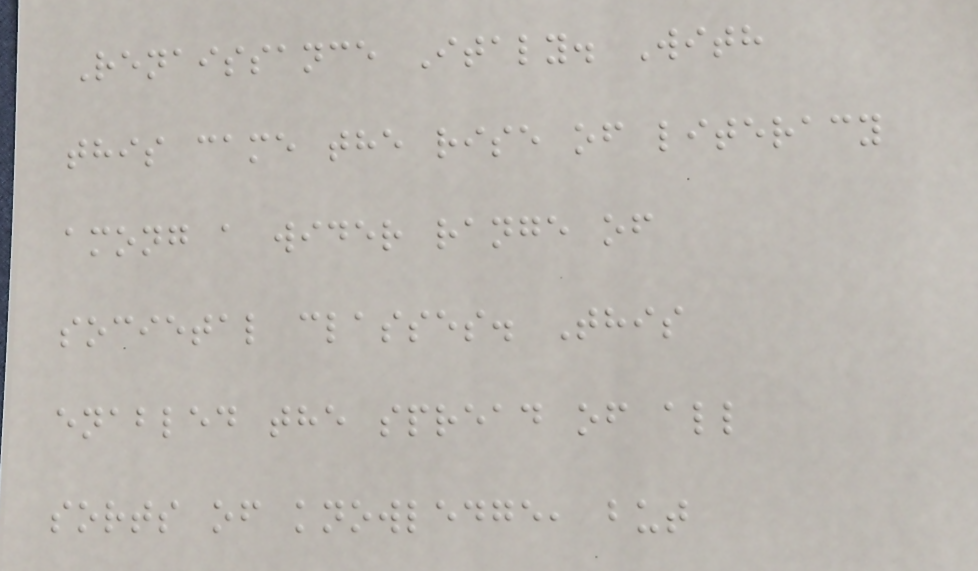Renaissance Italy. With
this came the rise of literacy
among a wider range of
societal classes. This
enabled the spread of all
sorts of knowledge, but
